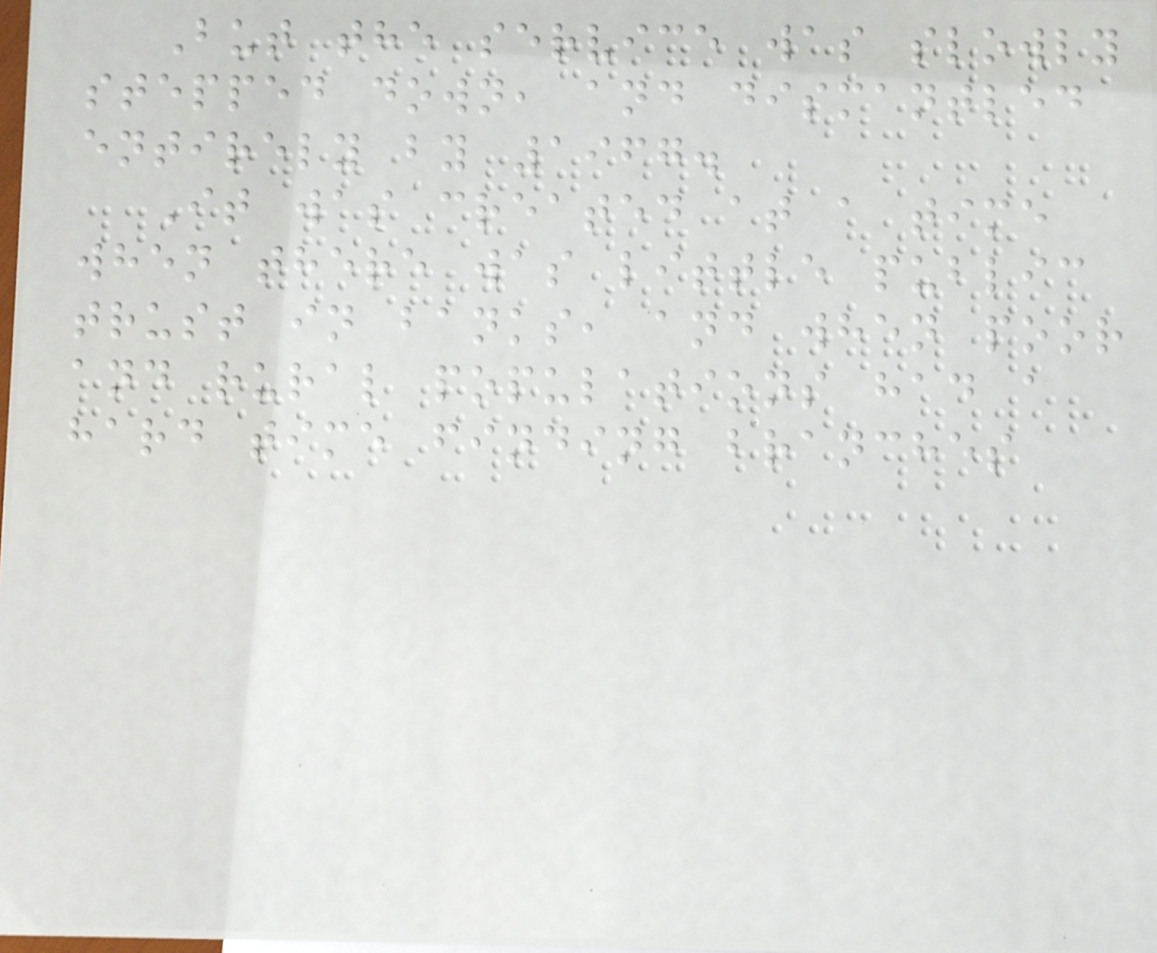But the service was slowly
stepped down, and dismantled
entirely by 1967.
It was created at a time
when there was little public
trust in banks, and when poor
and rural populations had a
hard time finding branches
